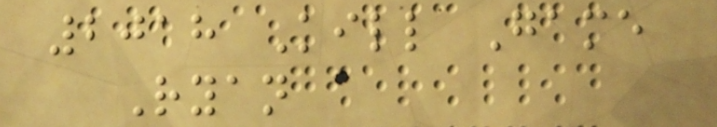2018 Kill Game
Ryan
